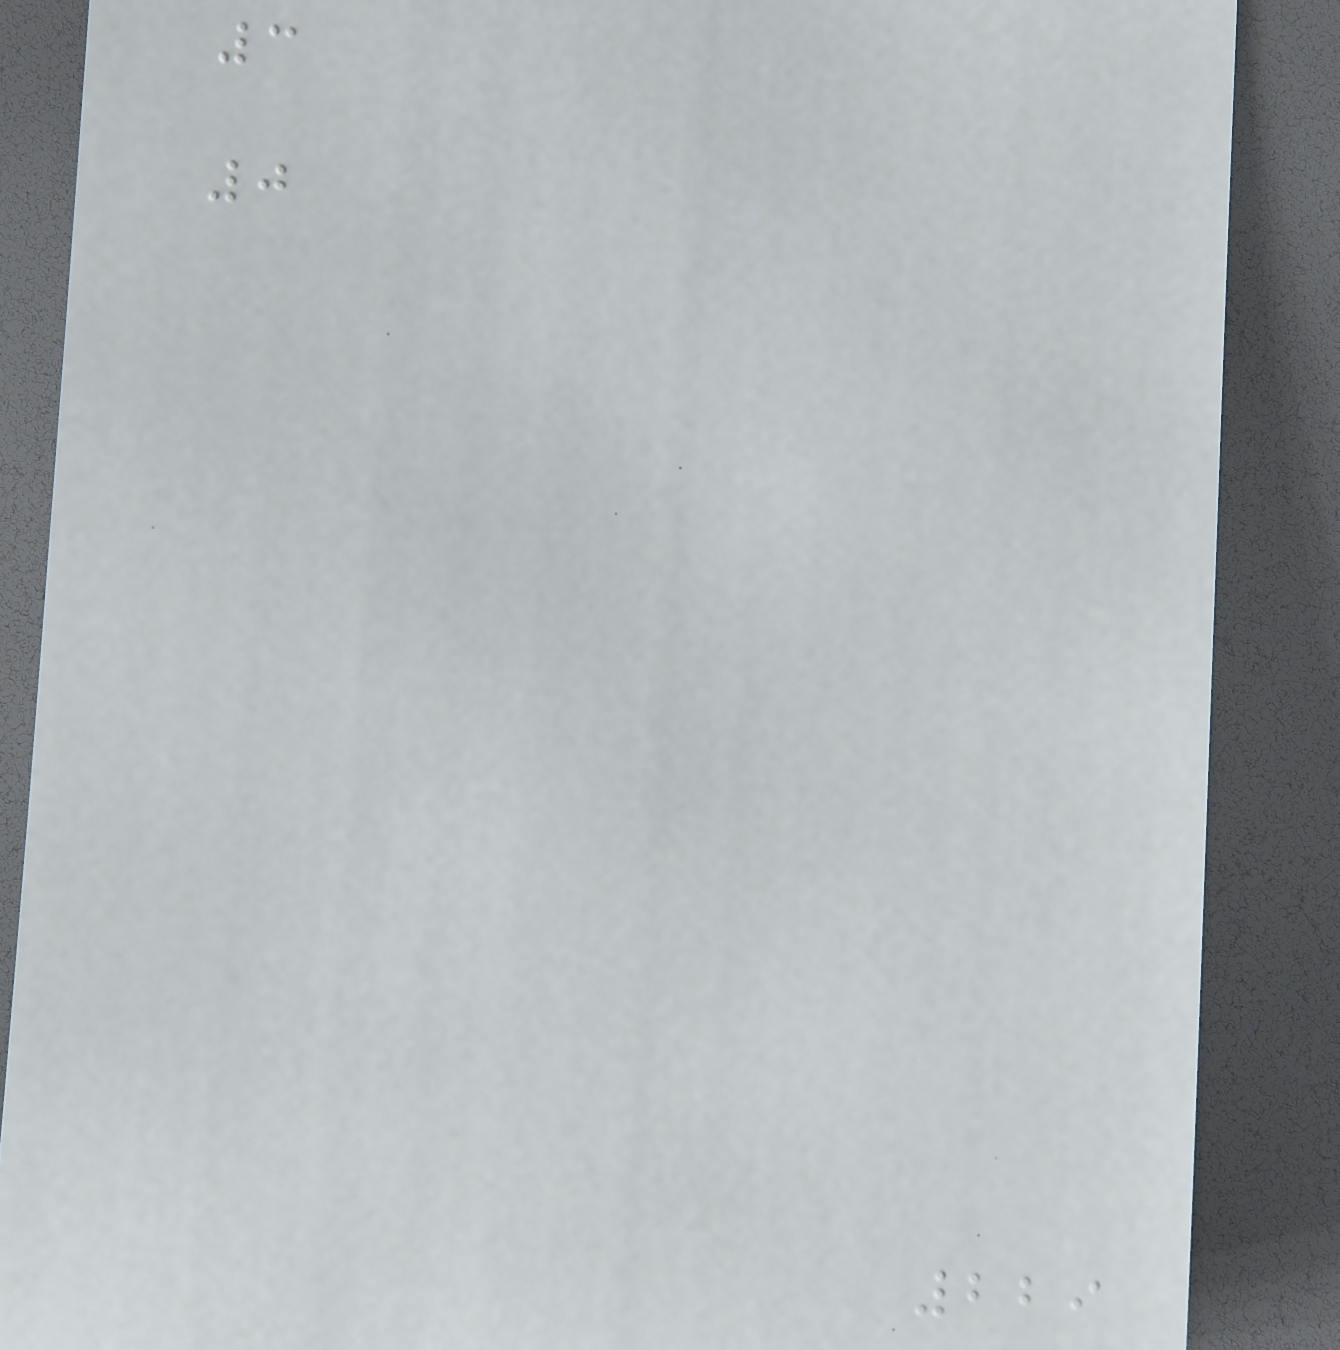3
0
229
